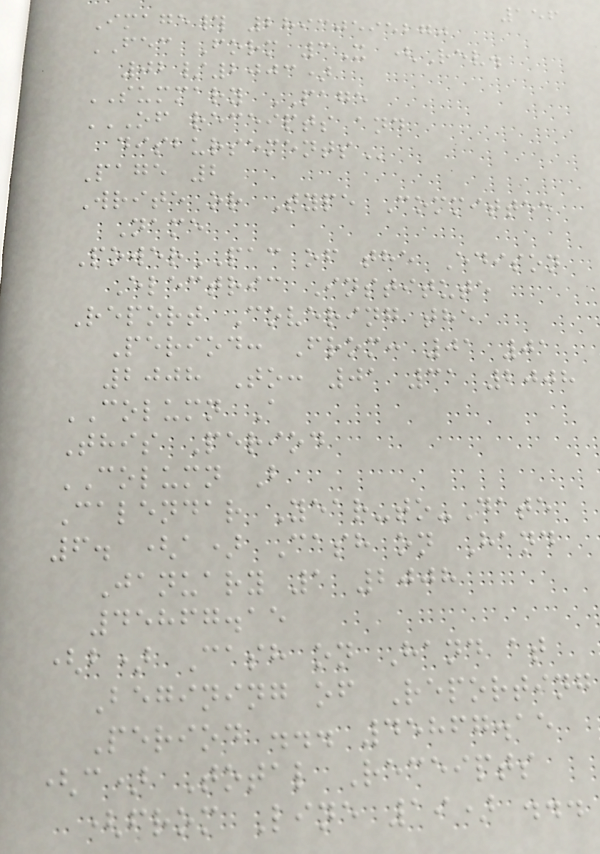156
Image# 28930595270
FEC Form 3X (Rev.
02/2003)
SUMMARY PAGE
OF RECEIPTS AND
DISBURSEMENTS
Page 2
Write or Type Committee
Name
PowerPAC of the Edison
Electric Institute
Report Covering the
Period: From: 01 01
2008 To: 01 31 2008
COLUMN A
This Period
COLUMN B
Calendar Year-to-Date
6. (a) Cash on Hand
January 1 2008
45867.15
(b) Cash on Hand at
Begining of Reporting
Period ... 45867.15
(c) Total Receipts
(from Line 19) ...
